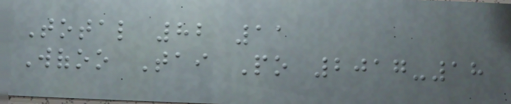Total 82 11
Wofoo Tai Po 2017-18
